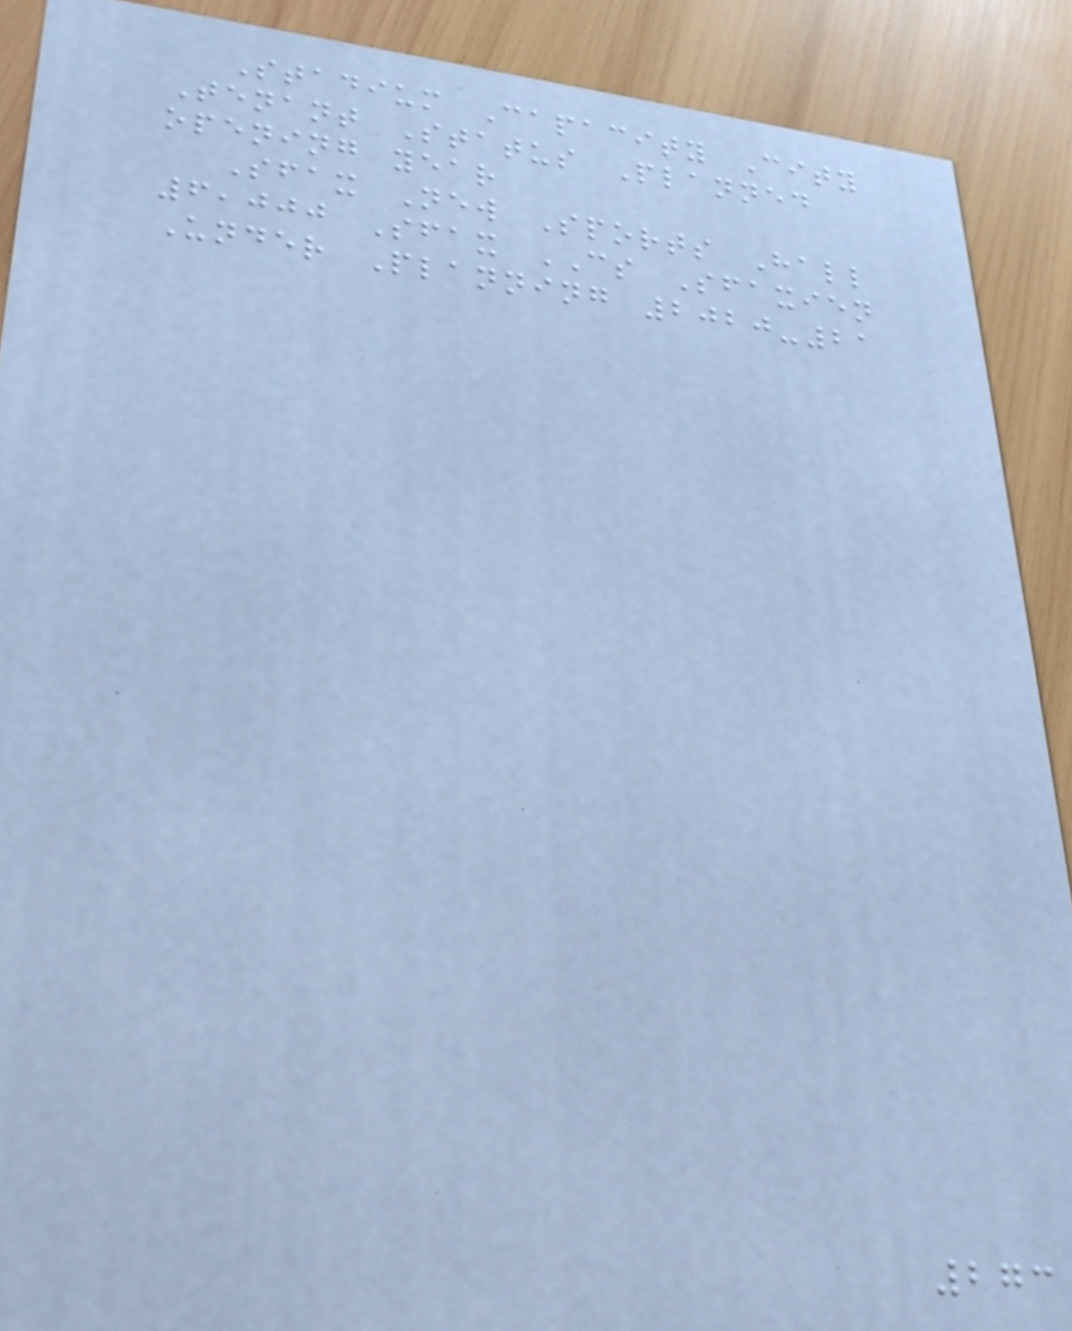Stadium Capacity City
Tenant Status Planned
opening year
Sfax New Sports Hall
6,000 Sfax CS Sfaxien
Under Planning 2020-21
273
